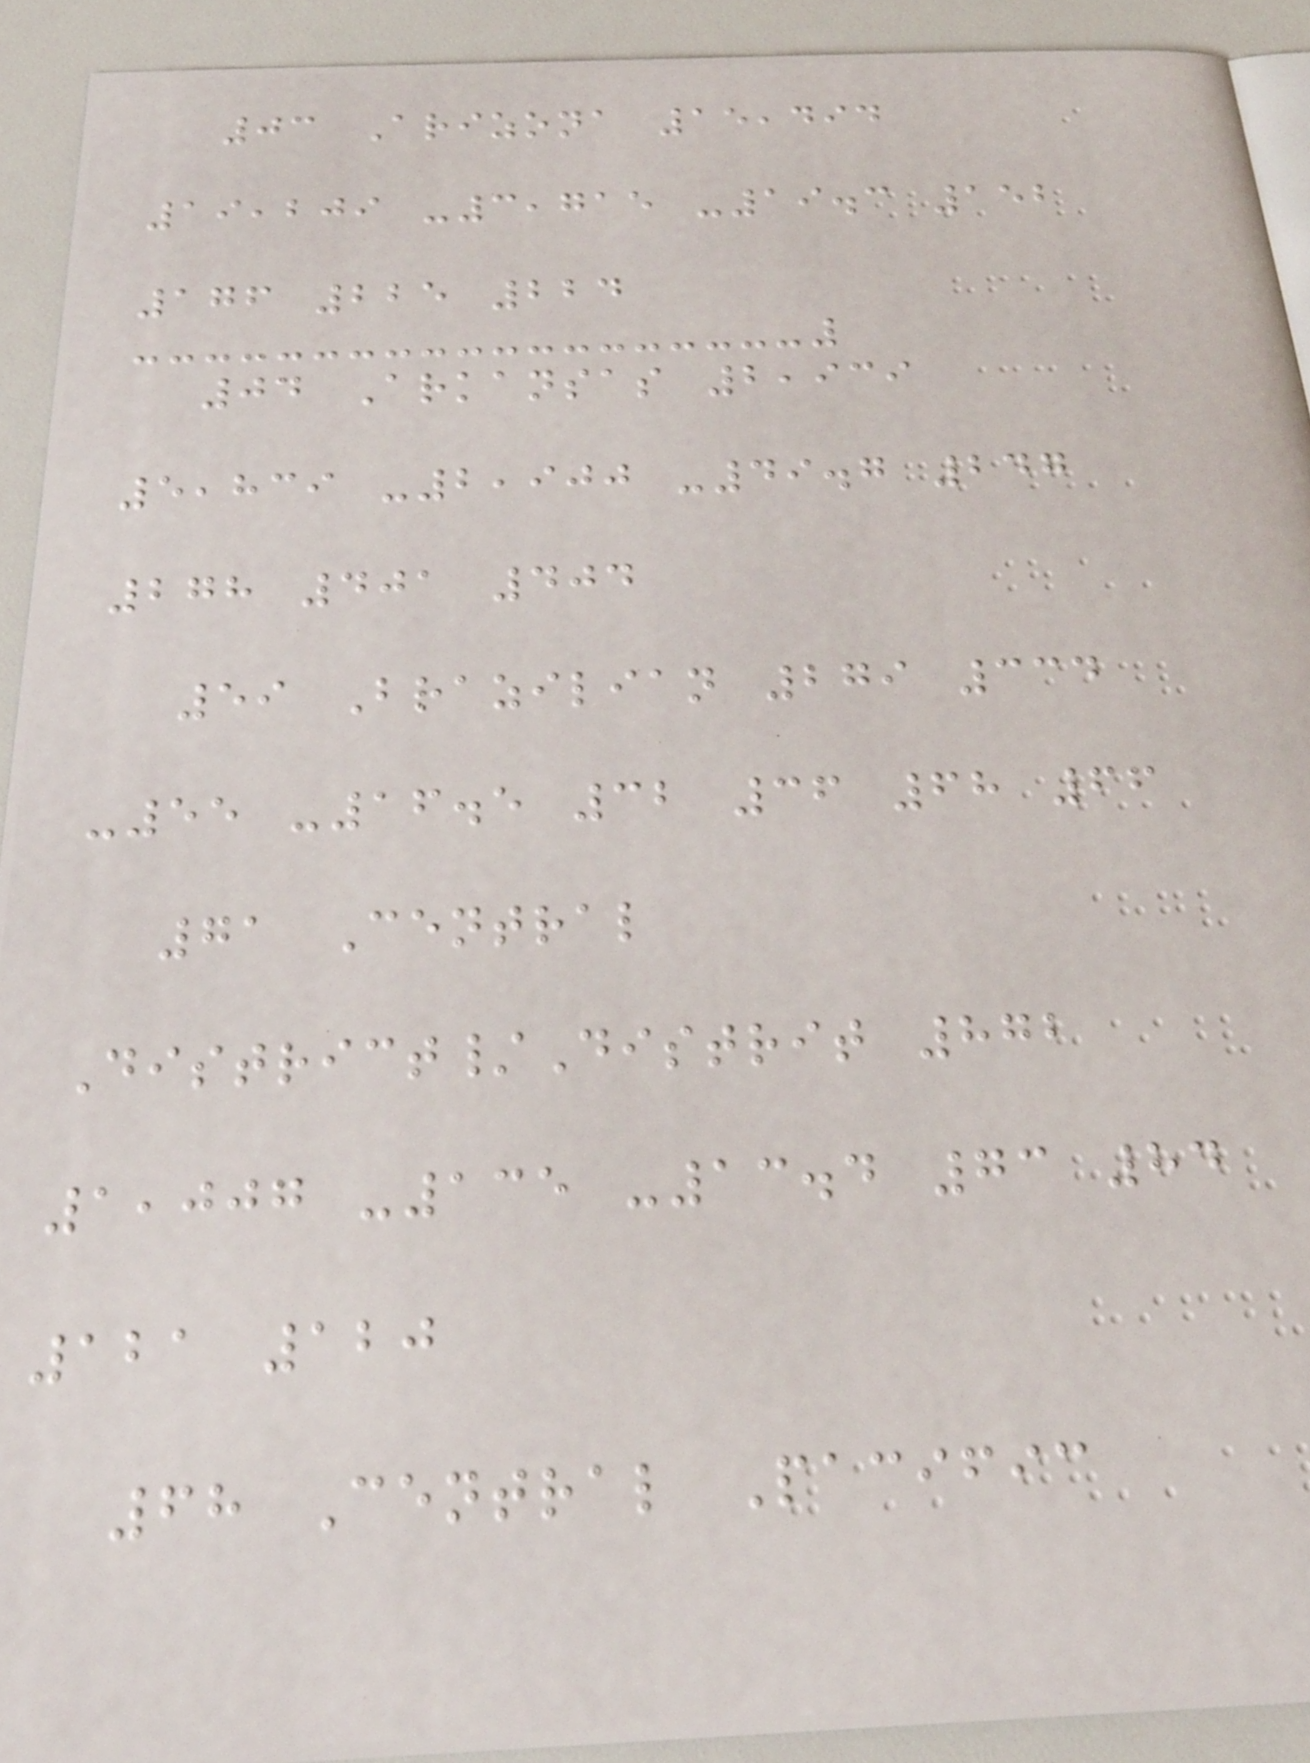03 Arizona 15,494
19,209 -3,715 -19.3 152
176 225 224
04 Arkansas 2,939
5,839 -2,900 -49.7 247
278 401 404
59 Brazilian 279 334
-55 -16.5 32 36 68 66
71 Central
District/Distrit 872
1,007 -135 -13.4 73 84
121 120
68 Central Pacific
